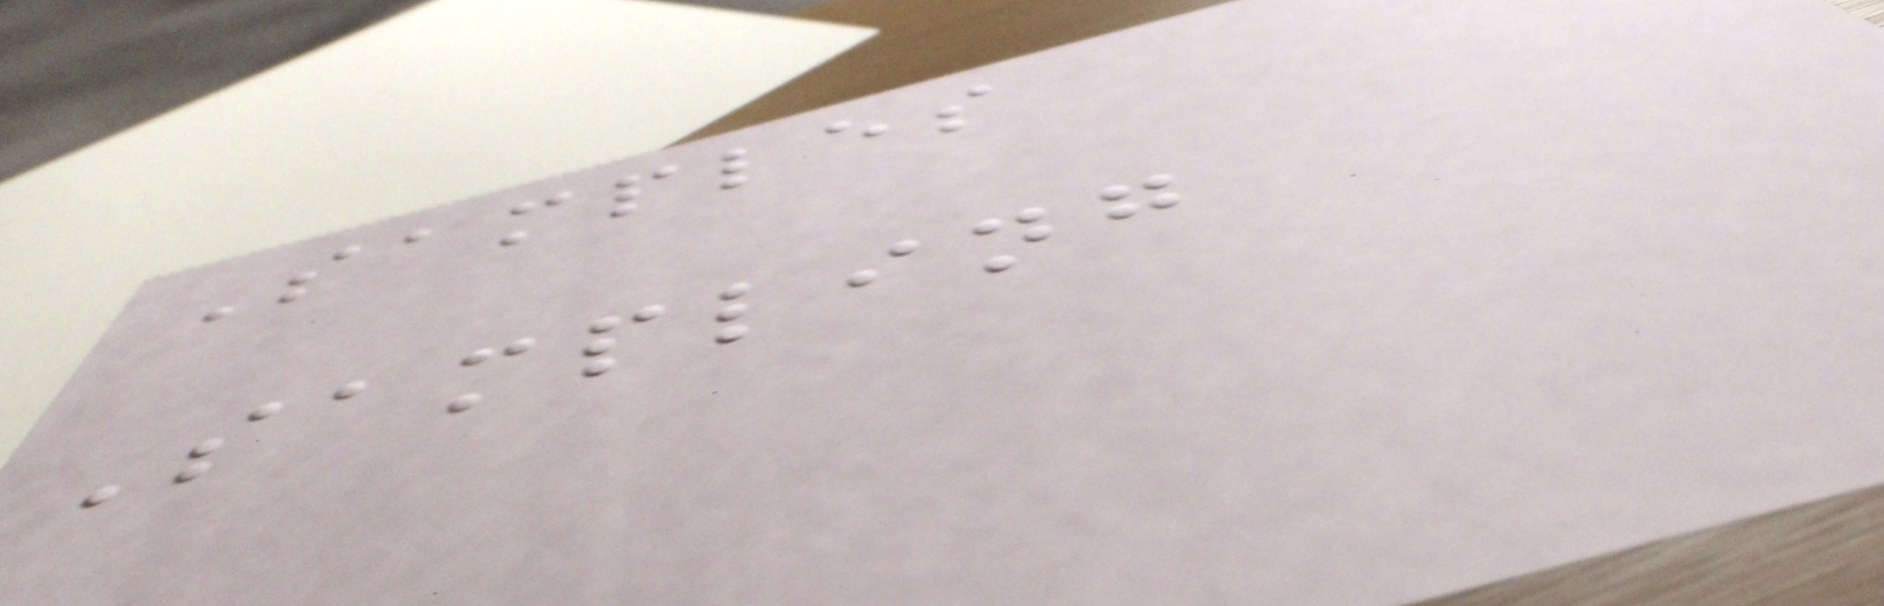Samples
Sampling
